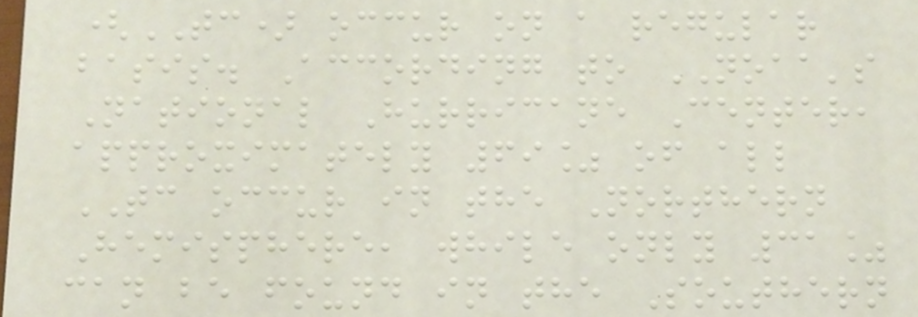(TC) occur on a regular
basis. According to NOAA's
National Hurricane Center,
approximately 69% of all
TC occur in the Northern
Hemisphere, while only 31%
can be found in the Southern
